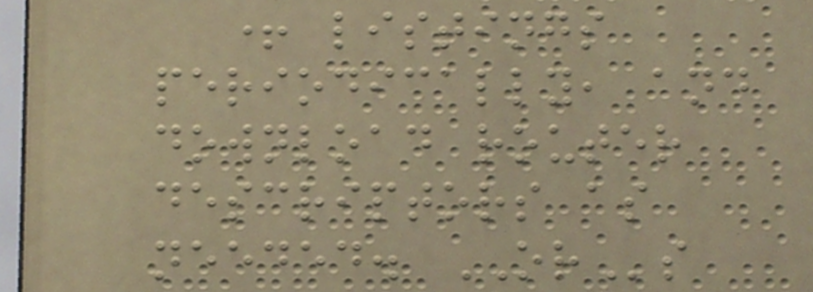+ listings
periodically, and
download router
descriptors as
needed. ORs
